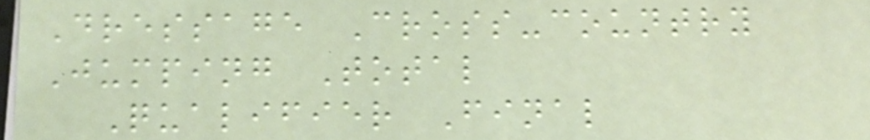Dressage Cross-country
Jumping Total
Qualifier Final
